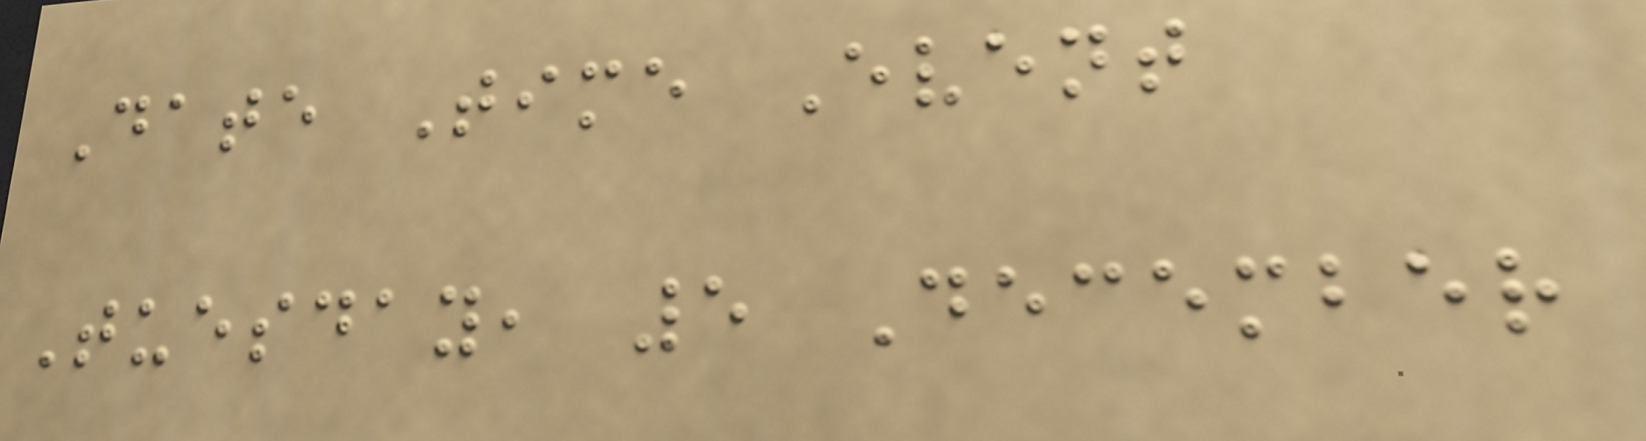Date Time Event
Tuesday, 5 December
